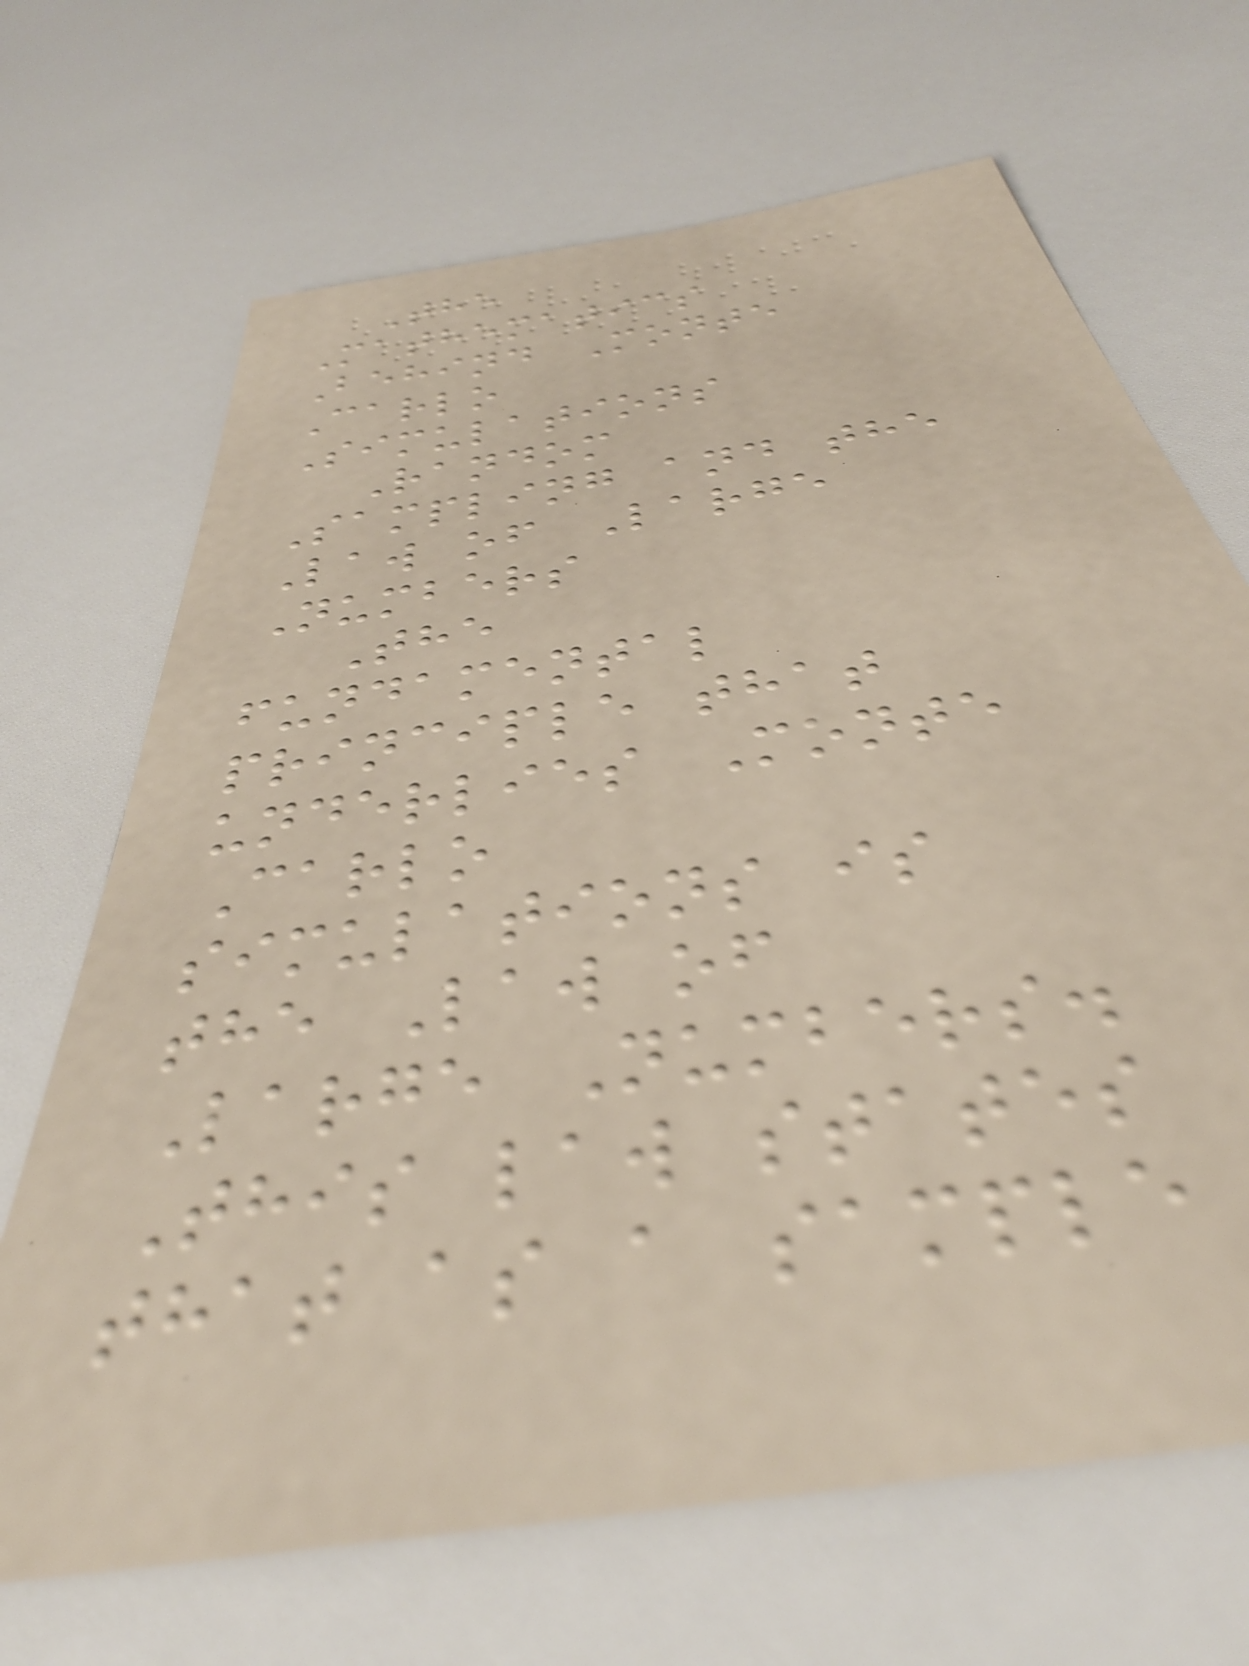The
Mathematics
Behind Monte
Carlo
Simulations
Random
Sampling and the
Law of Large
Numbers
The
fundamental
principle that
underlies Monte
Carlo
simulations is
the Law of
Large Numbers.
This law states
that as a sample
